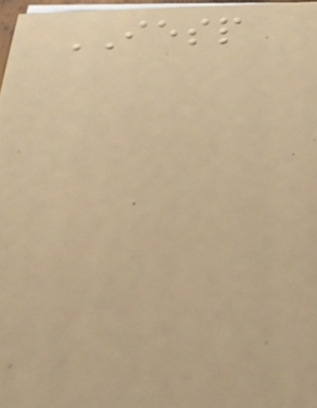IESP
